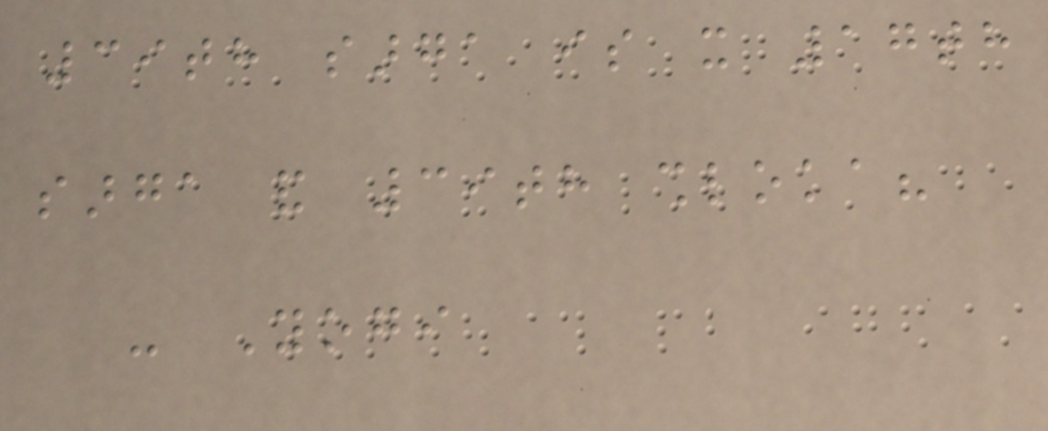39th sarga is it 17th
sarga and 39th shloka?
- Yogi
